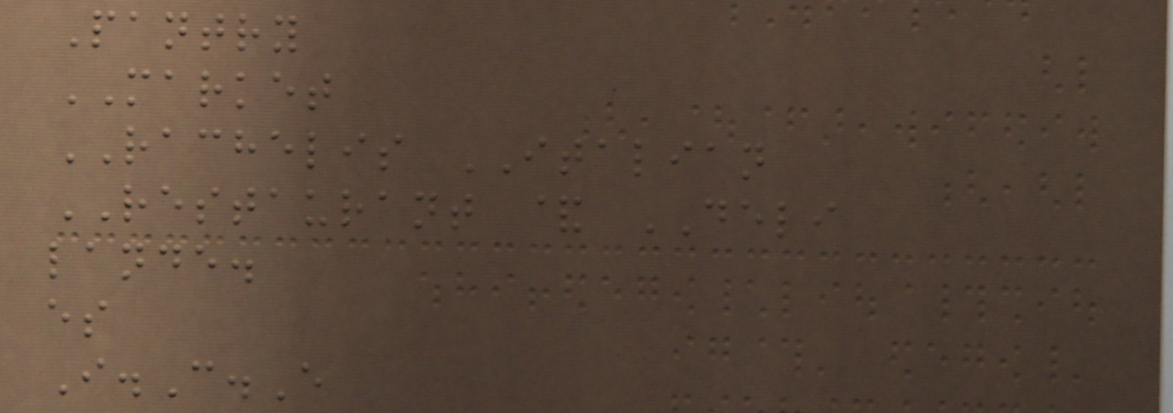Pantry
MARKET
RACHELIS ITALIAN
RESTAURANT & DELI
lande.
es
I.C.E
